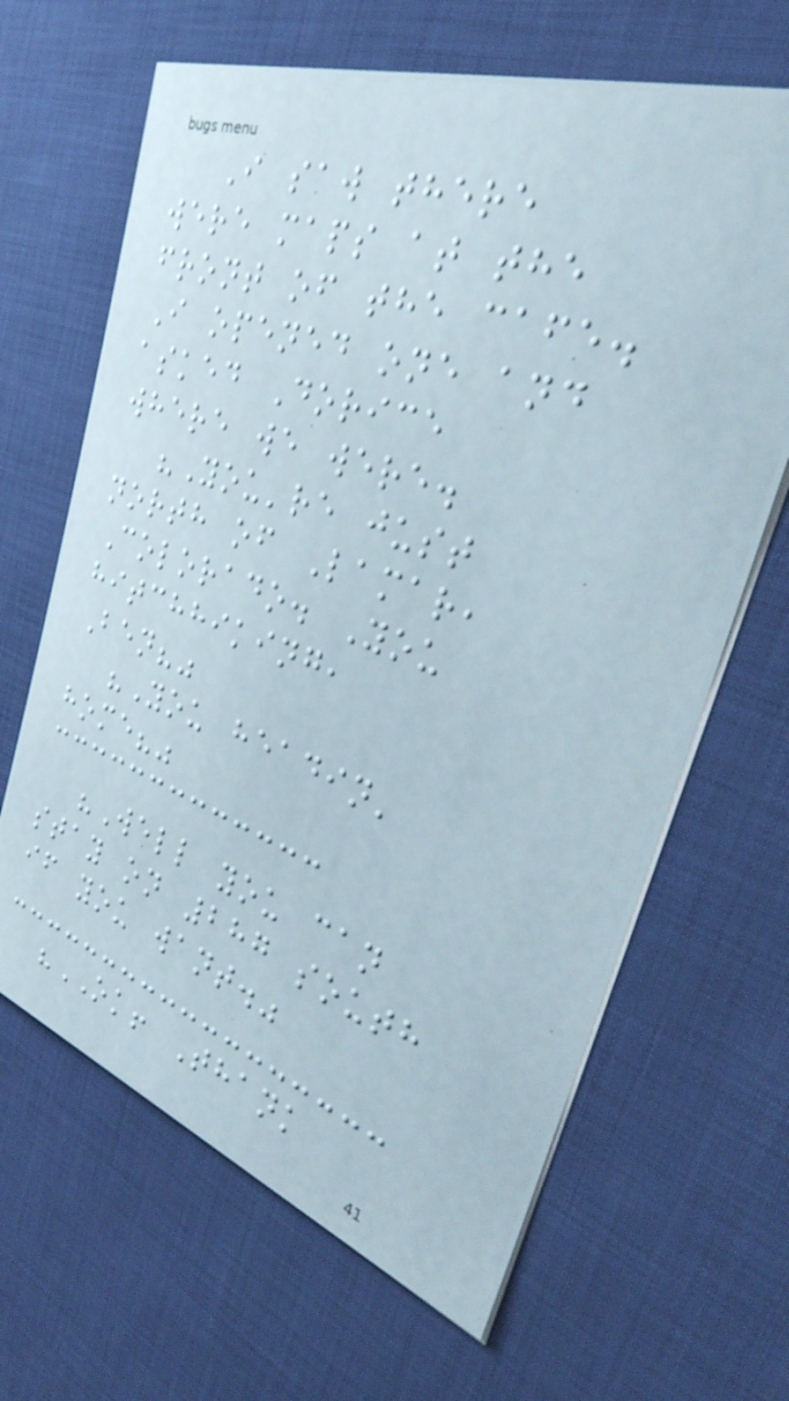I saw there
were maps at the
front of the cafe.
I opened one and
asked Dorice
where we were.
"You're just
north of Lamar,
Colorado. You
hitchhiking,
Ben?"
"You headin'
home?"
"Well you can
stay on 287 south
if you want."
"OK! Thank
